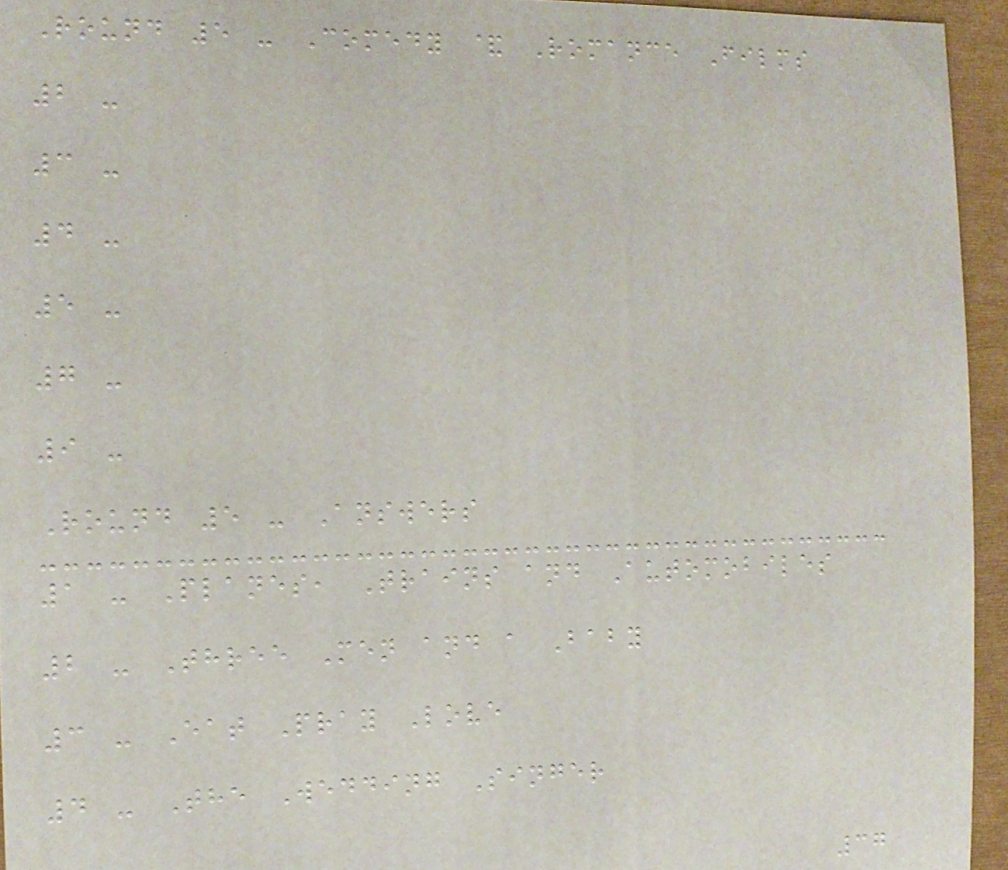Round 5 - Comedy & Romance Films
2 -
3 -
4 -
5 -
7 -
9 -
Round 5 - Answers
1 - Planes, Trains and Automobiles
2 - Three Men and a Baby
3 - Eat Pray Love
4 - The Wedding Singer
37
